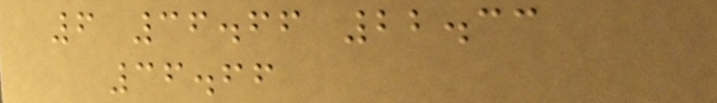6 36.66 22.33
36.66
